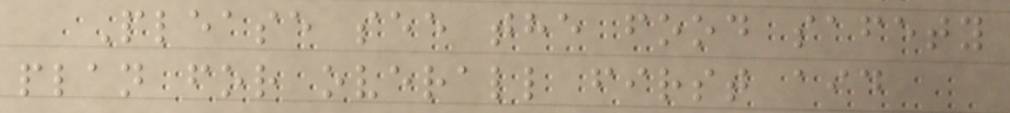Please see the food safety
plan for overall first aid
